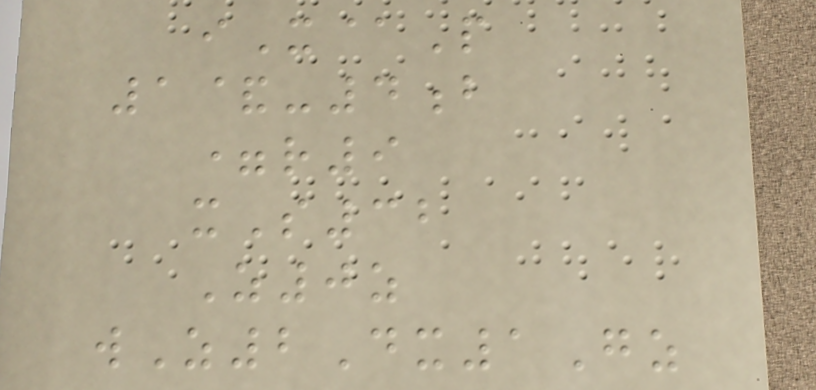iX@P
1&-4b
=r9
xS32
Z0z
wZ2Dx1Gz
